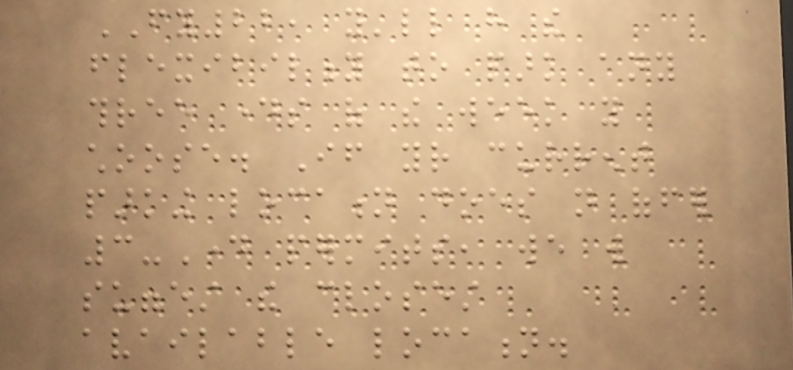FY22, you'll have the
flexibility to park any
three days of the week you
choose. If your current
parking location does not offer
3-Day permits, we will
suggest the closest
available location.
